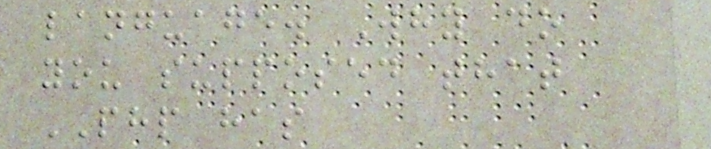language. Why do
you supposed that
PHP has
